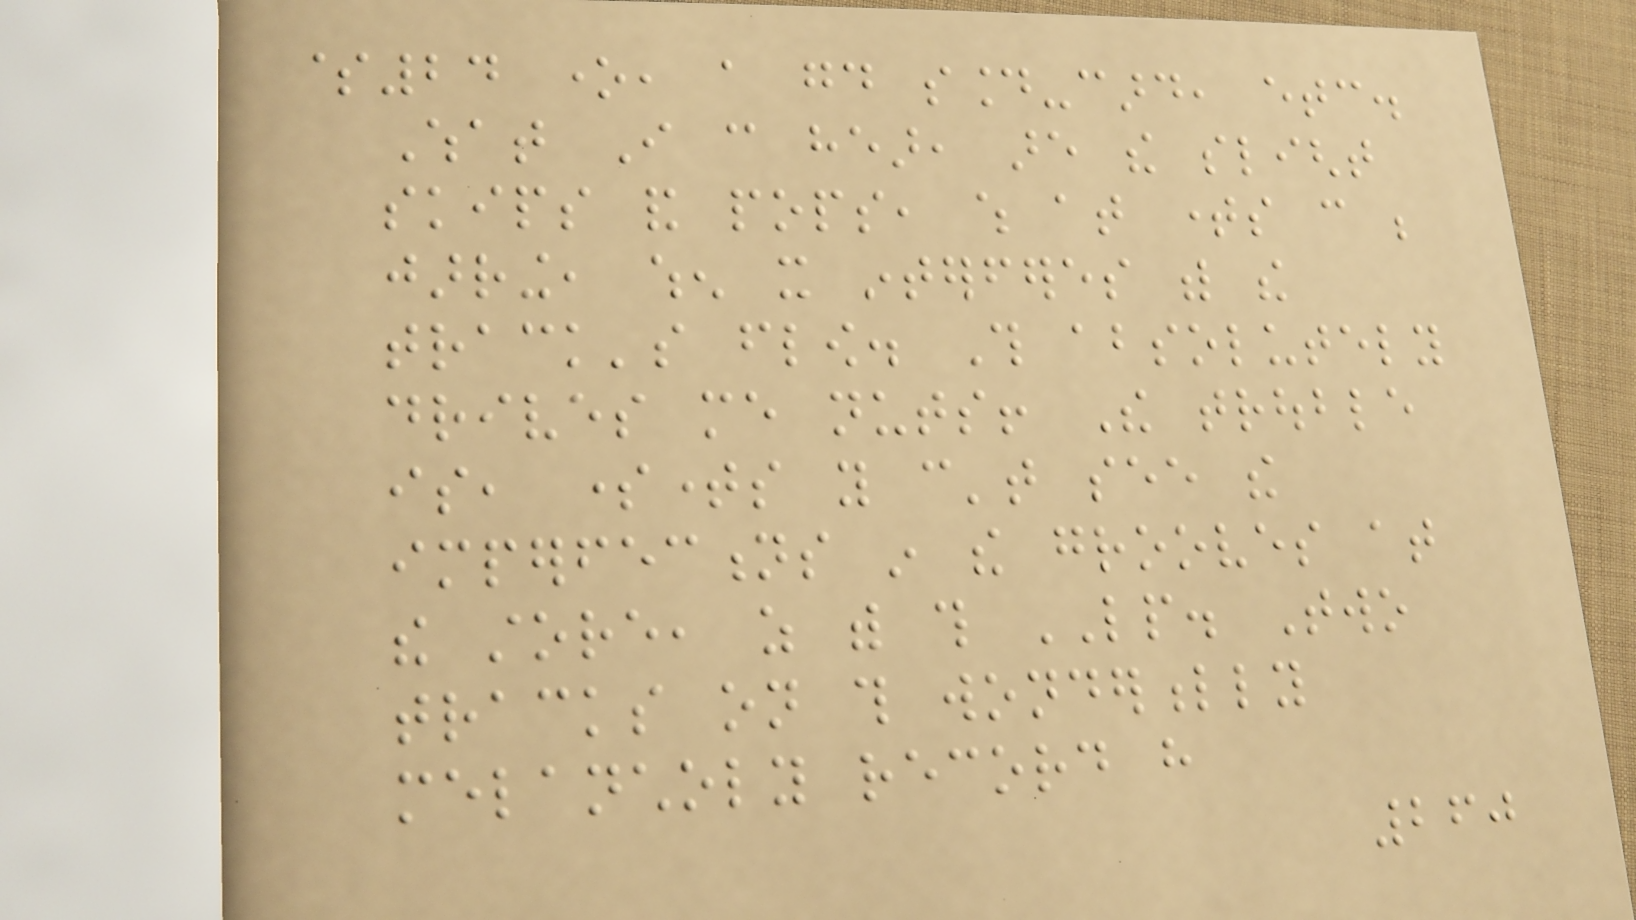$24 one, a good sound-card, etc.
What I can hear, are the slight
skips and pops, which at times can be
jarring, when it interferes with the
track's flow. This absolutely
drives me nuts! The trouble
is, sometimes you can't see the
imperfections in the grooves at
the store, as with this LP. Two
tracks on this wonderfully
melancholy record have
260
